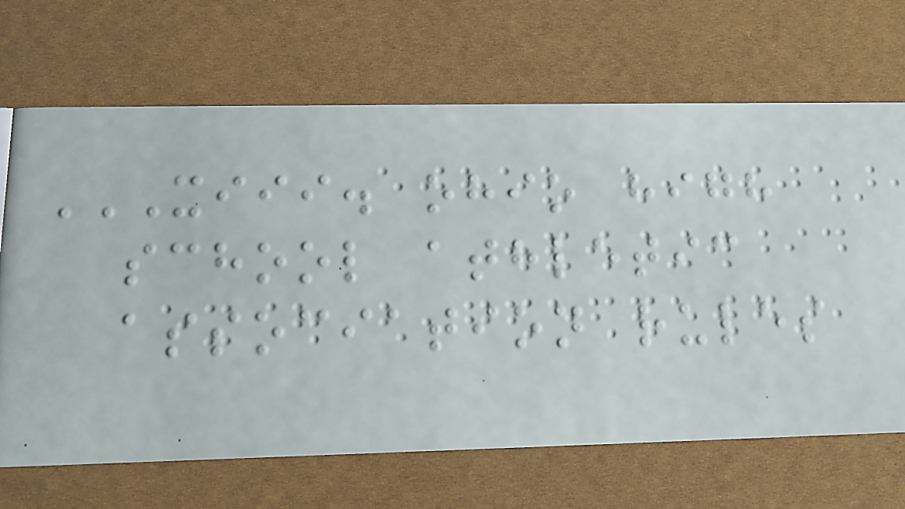XIII. OHIO HIGH
SCHOOL ATHLETIC
ASSOCIATION RULES
